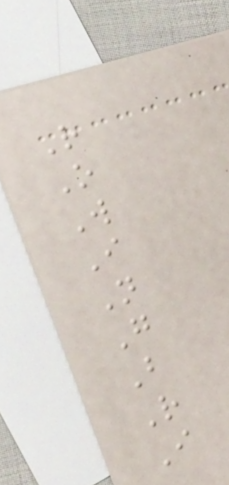R
O
W
I
N
G
B
R
I
